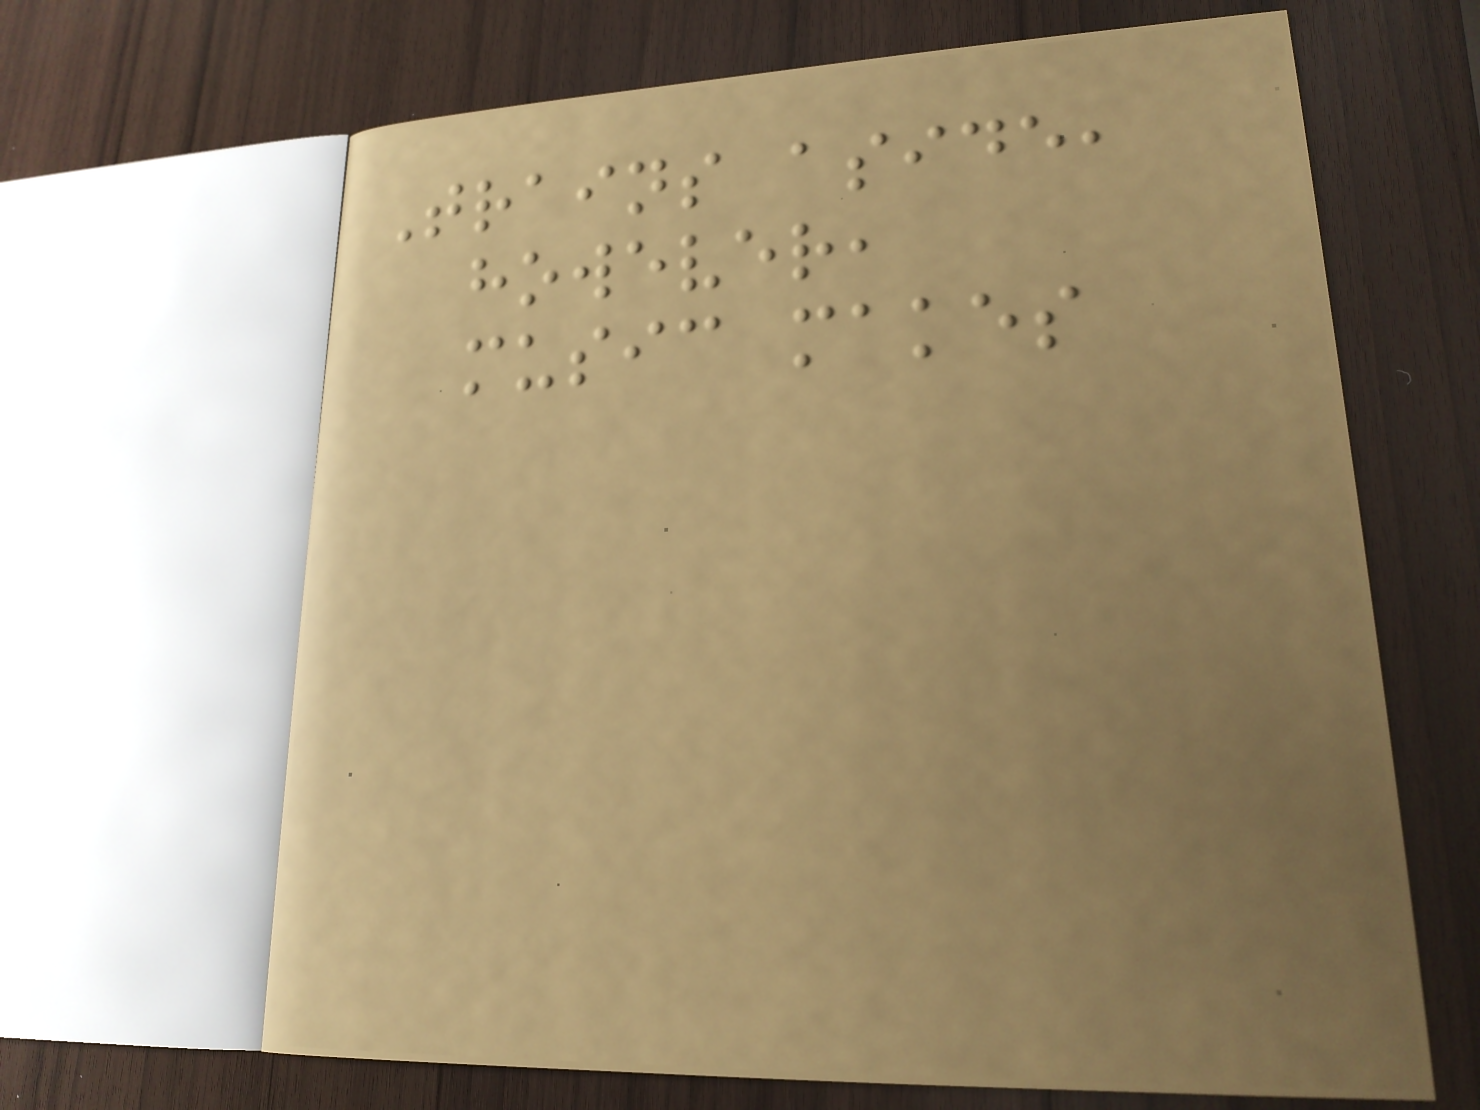Trains aside,
however,
music makes
